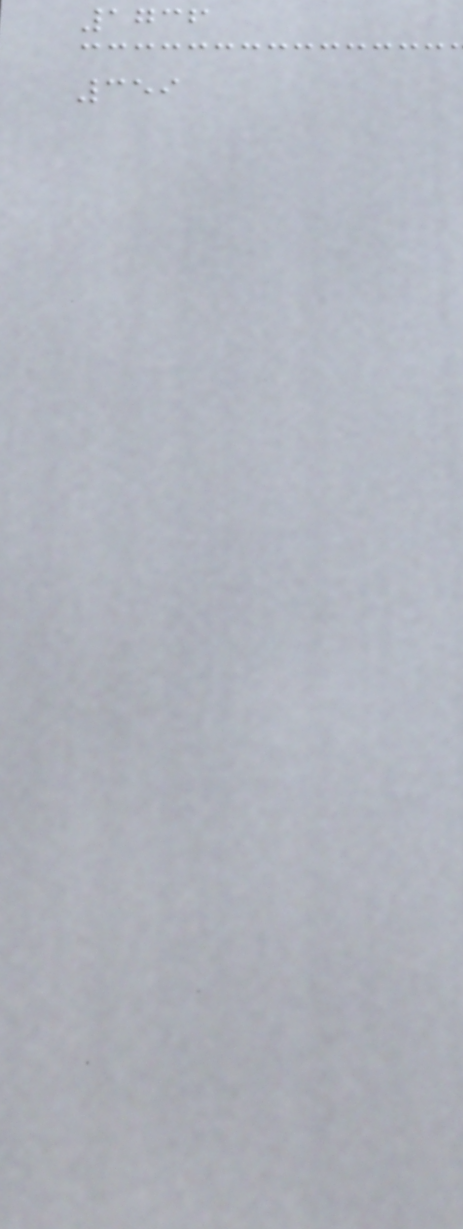1736
359
